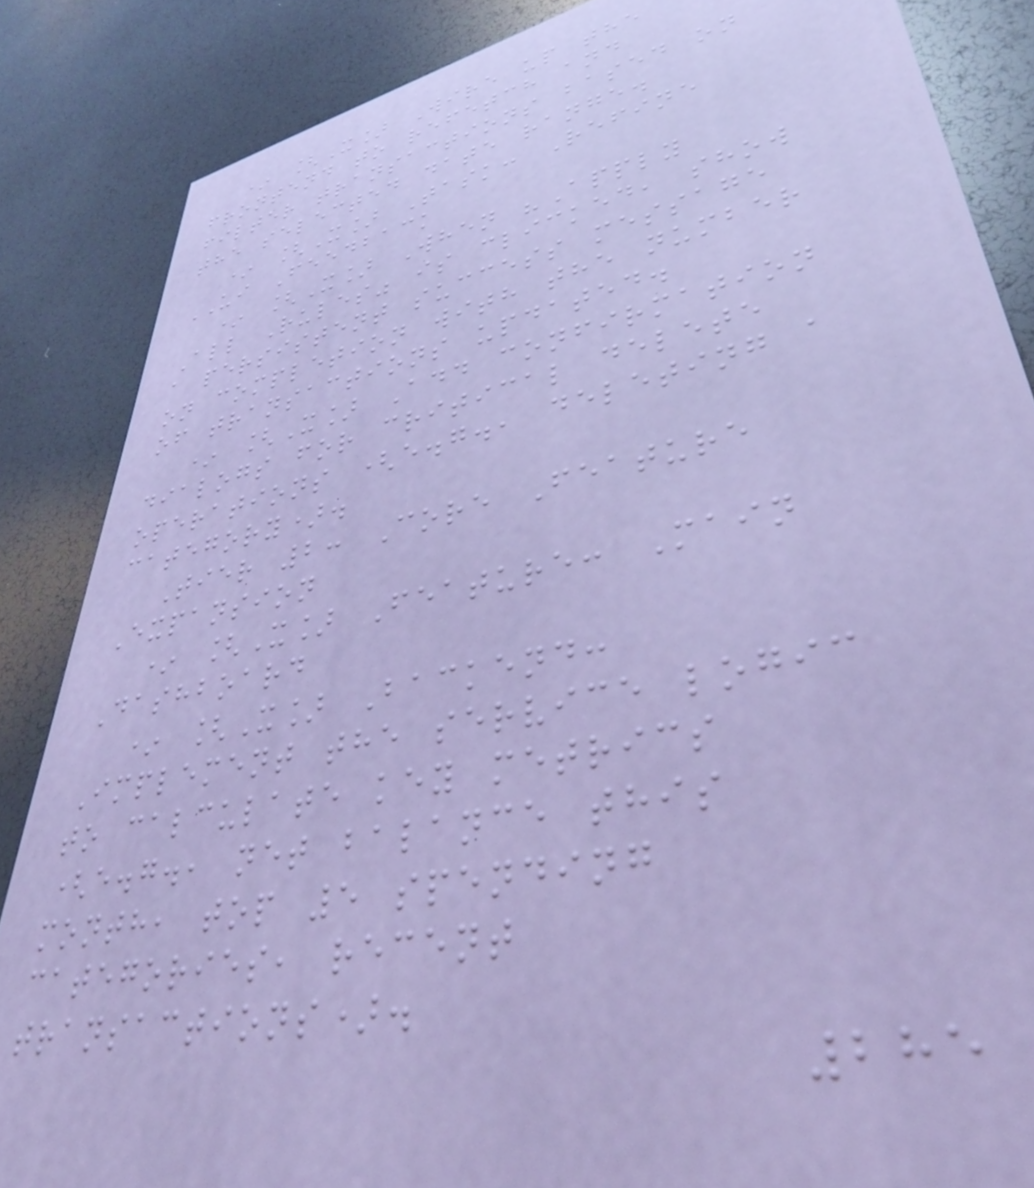* [X] Wire up the
frontend to refetch and
filter transactions based on
the selected date range.
* [X] Task: Refine
UI Feedback
* [X] When "Apply
All Rules" is clicked, show
a persistent success message
on completion with the number
of transactions updated.
* [X] Add confirmation
dialogs for critical delete
operations (e.g., deleting a
category).
Tier 2: Core Feature
Expansion
* [X] Feature: Main
Dashboard
* [X] Backend:
Implement the service logic
to calculate key metrics
(e.g., net balance this
month, top 5 spending
categories, recent
transactions).
285
